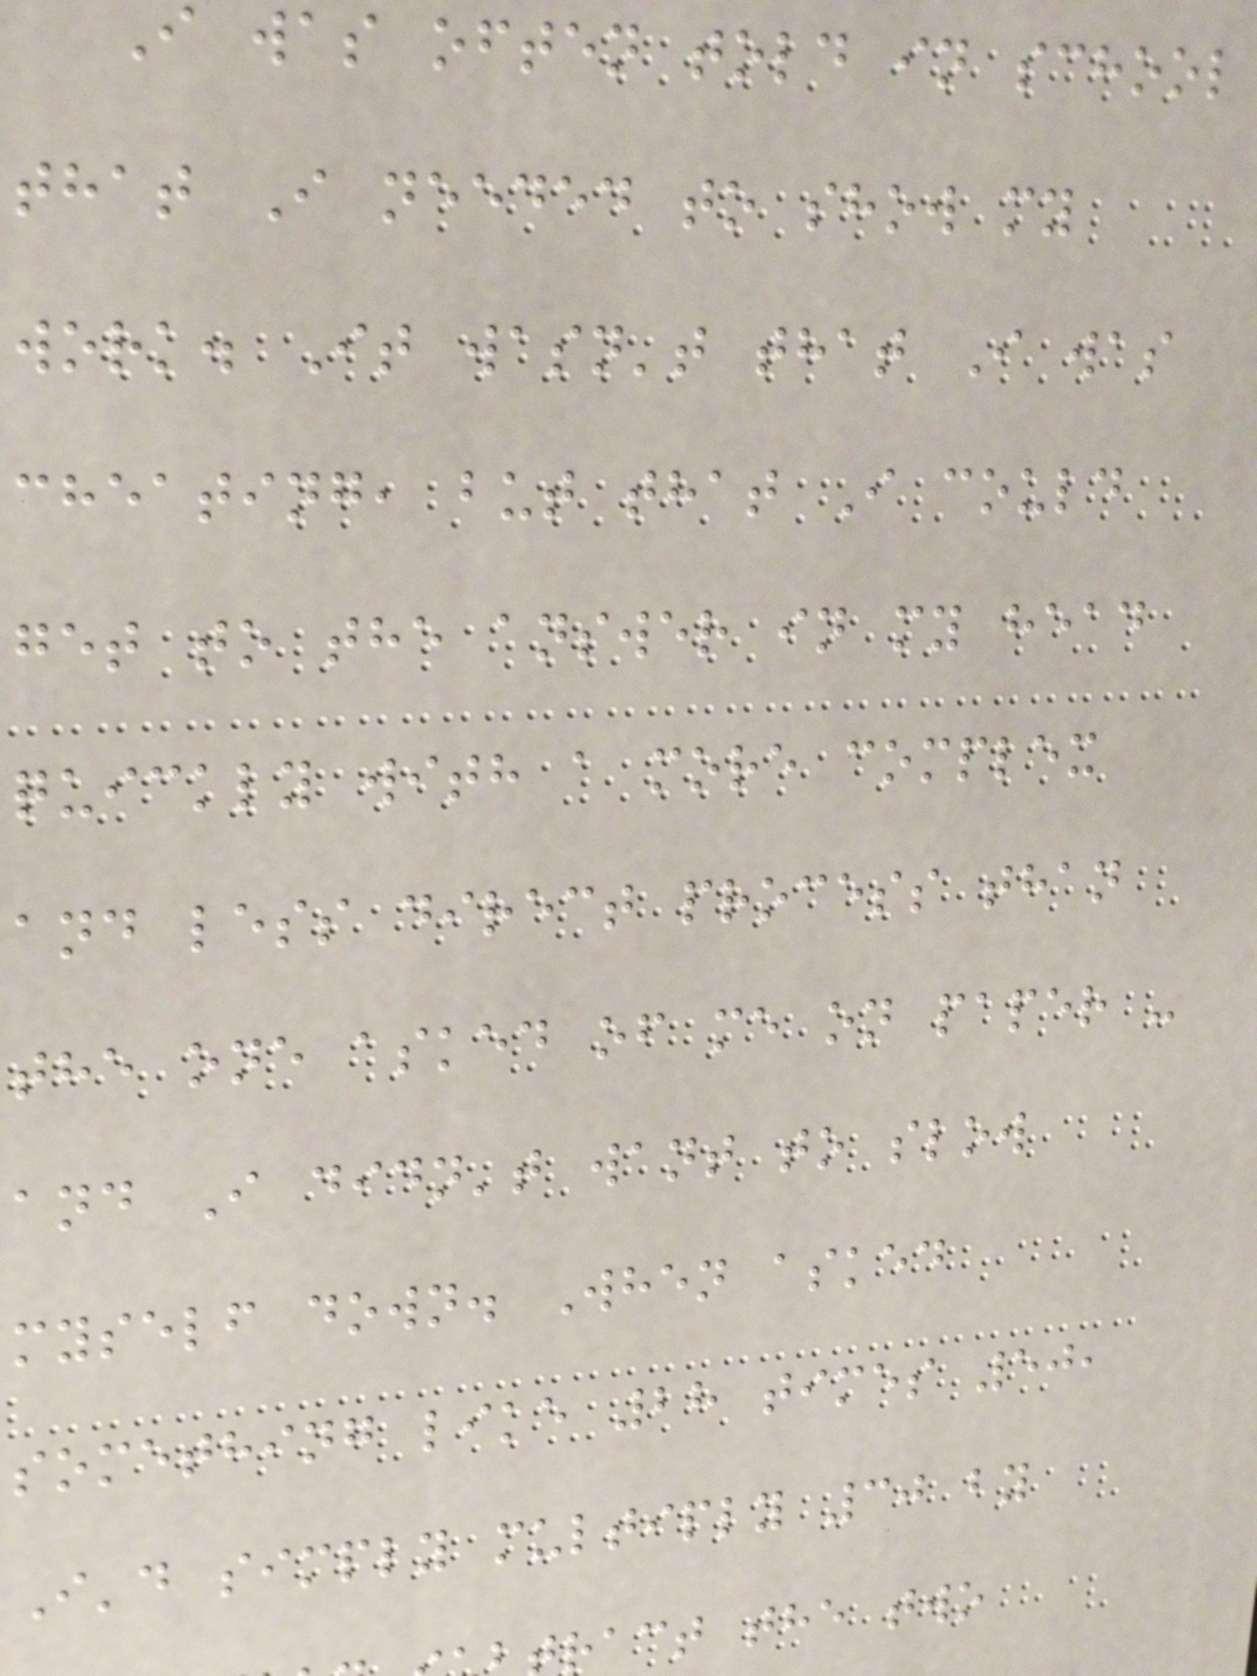I was often told in school
that I needed to show my
work. It wasn't that I was
cheating, but that I could
get to the answer in my head
quickly with a more complex
and less direct process than
the one asked of me on paper -
and I didn't want to slow
myself down. When asked
something like 28 times 50,
I'd simply multiply 30 by
ract the two
